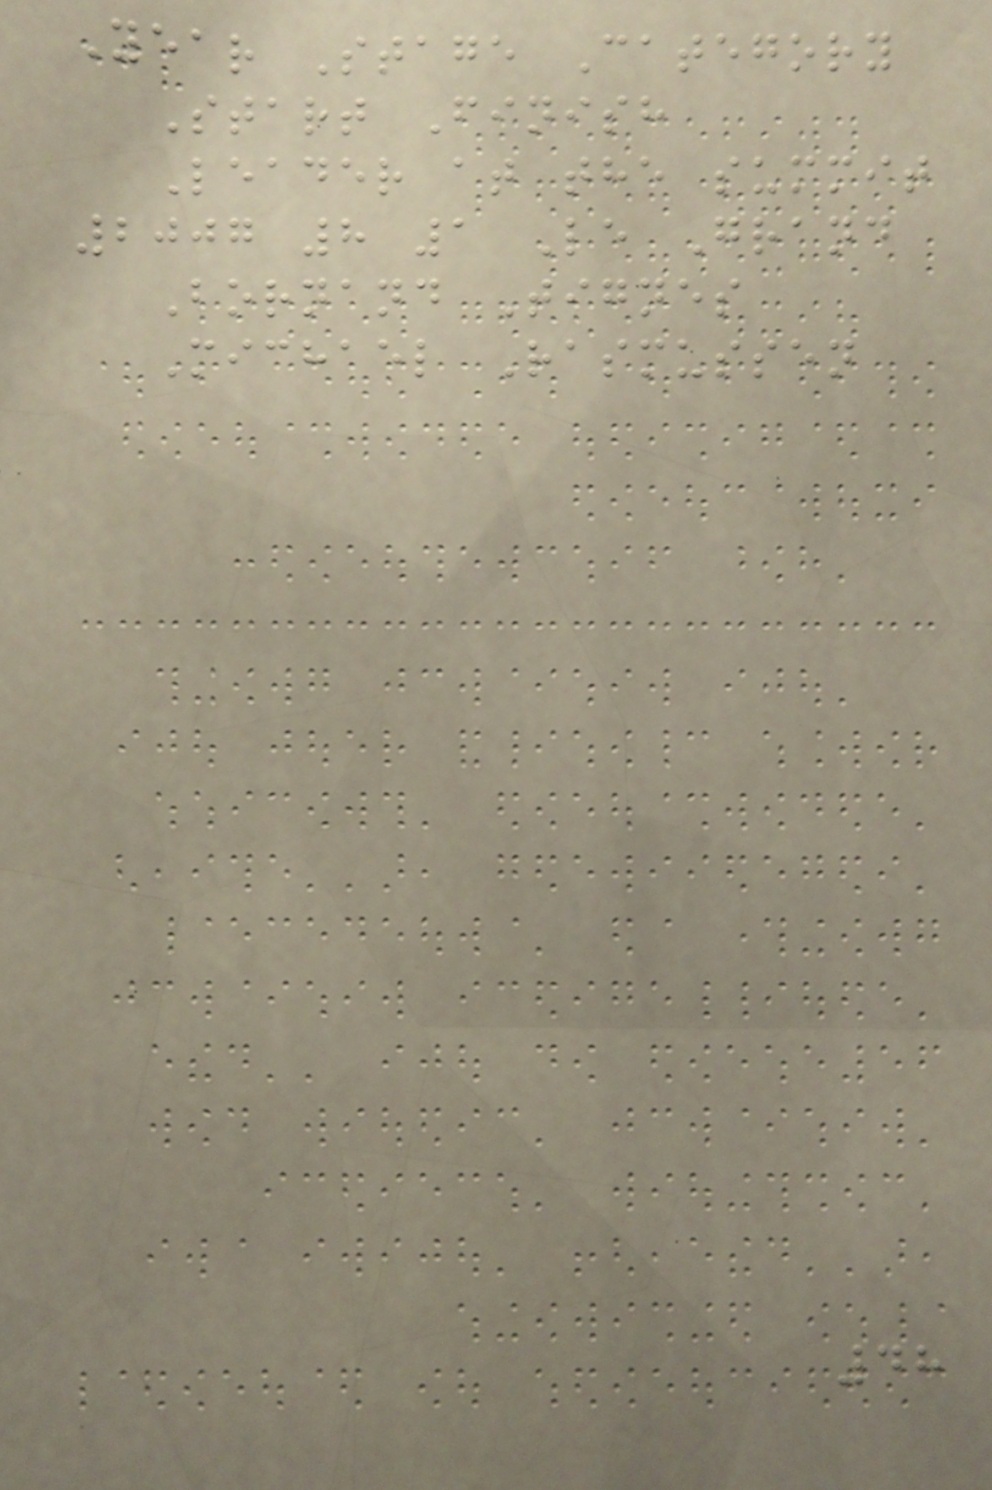Year Stage Category
Start Finish
Leader at the summit
2007 8 1 Le Grand
Bornand Tignes
Michael Rasmussen
48
